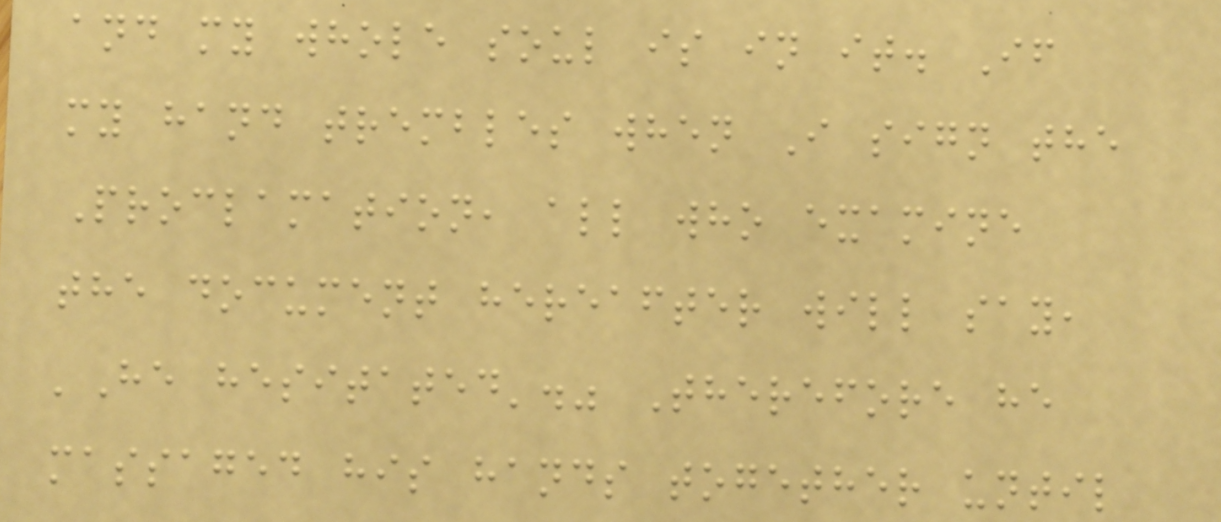and my whole soul is in it. If
my hand trembles when I sign the
Proclamation, all who examine
the document hereafter will say,
'He hesitated'." Therefore he
massaged his hands together until
